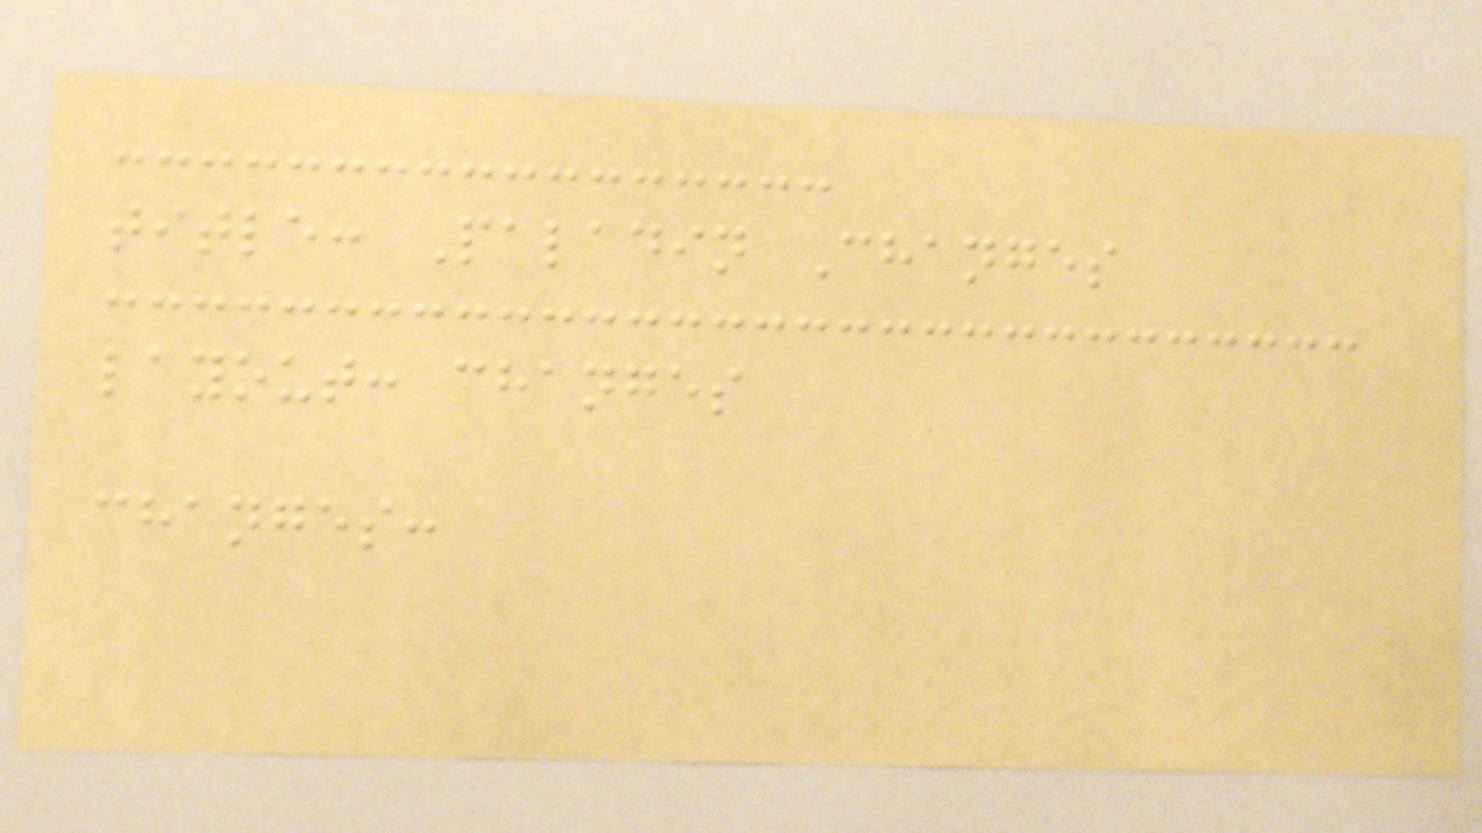title: Paladin Changes
layout: changes
changes:
